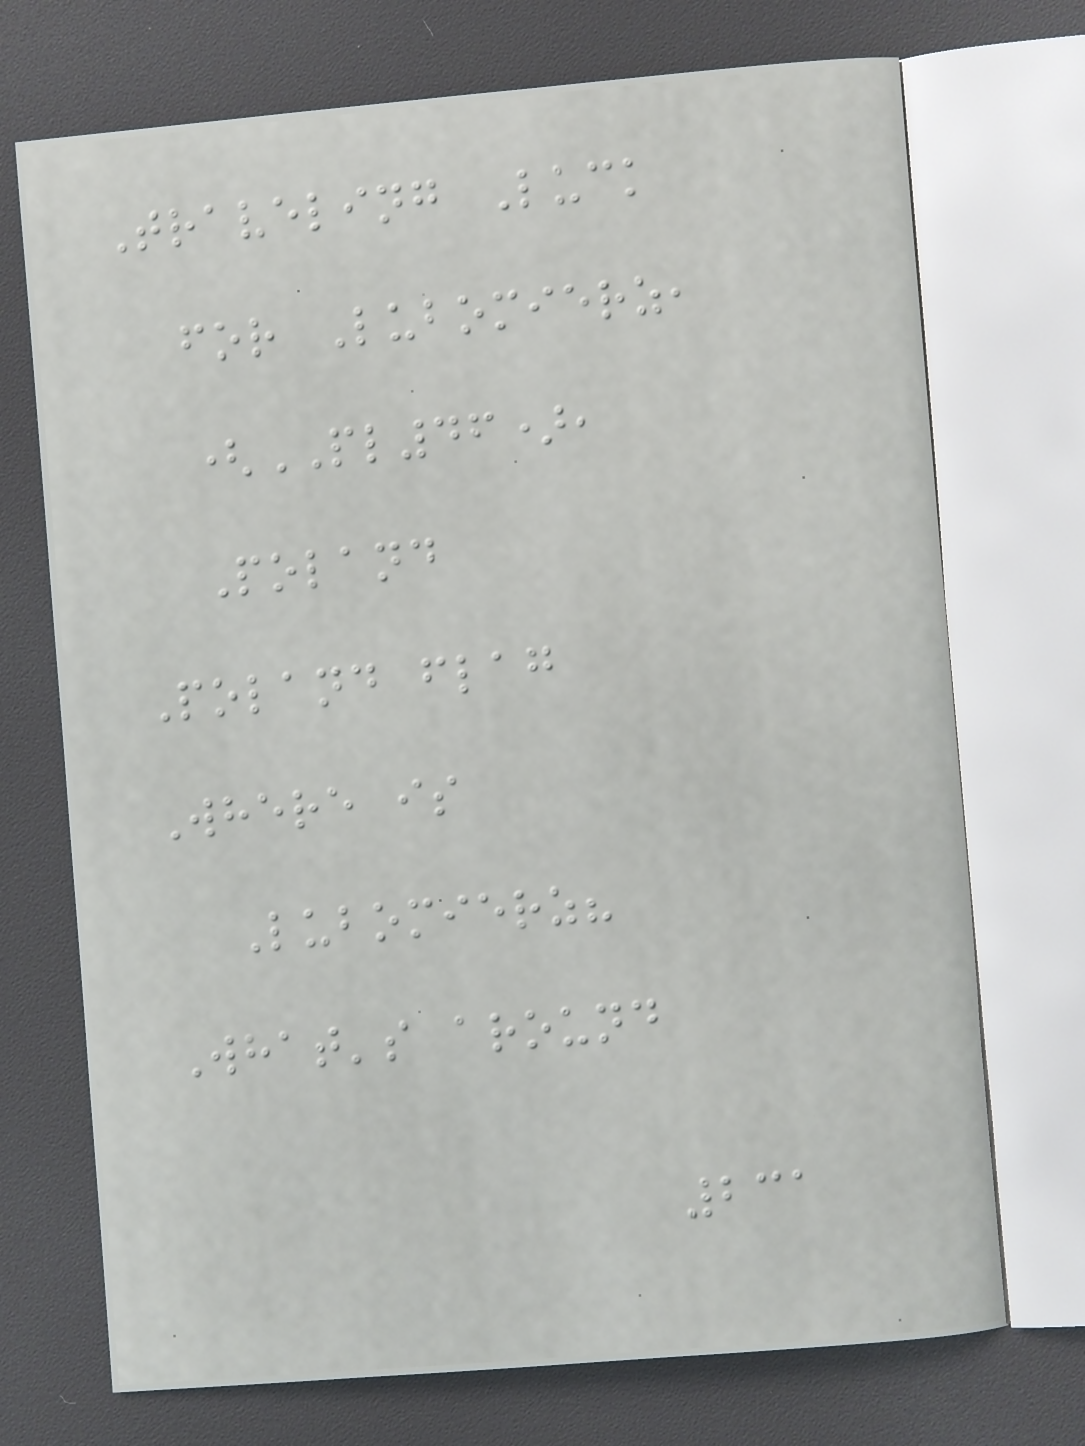Traveling Luck
for Lubomierz,
(PL46),
Poland
Poland flag
Where is
Lubomierz?
What's around
231
